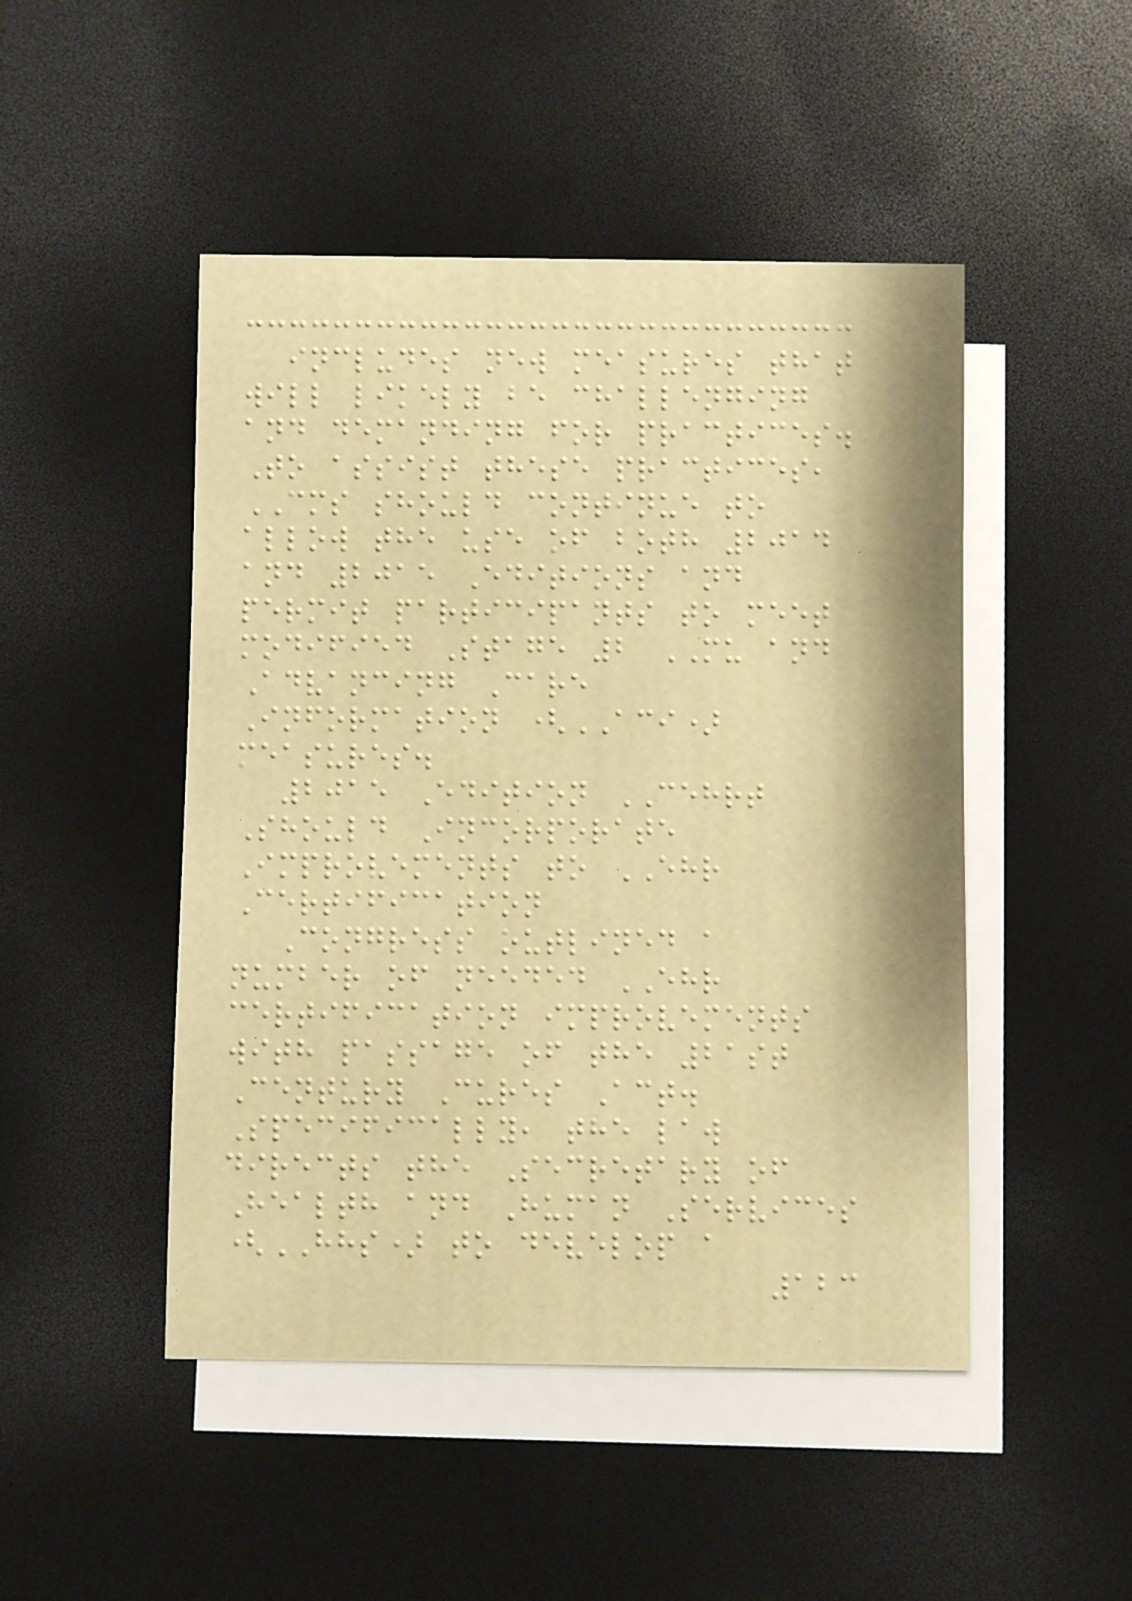includes new measures that
will likely be challenging
and demanding for practices.
To assist these practices,
CMS should continue to
allow the use of both 2014
and 2015 Editions and
permit participants to meet
modified Stage 2 MU and
Advancing Care
Information (ACI)
measures.
2015 Edition CEHRT
Should Incorporate
Improvements to EHR
Certification
Congress outlined a
number of needed EHR
certification improvements
with passage of the 21st
Century Cures Act.
Specifically, the law
directs the Secretary of
Health and Human Services
(HHS) to develop a
123
